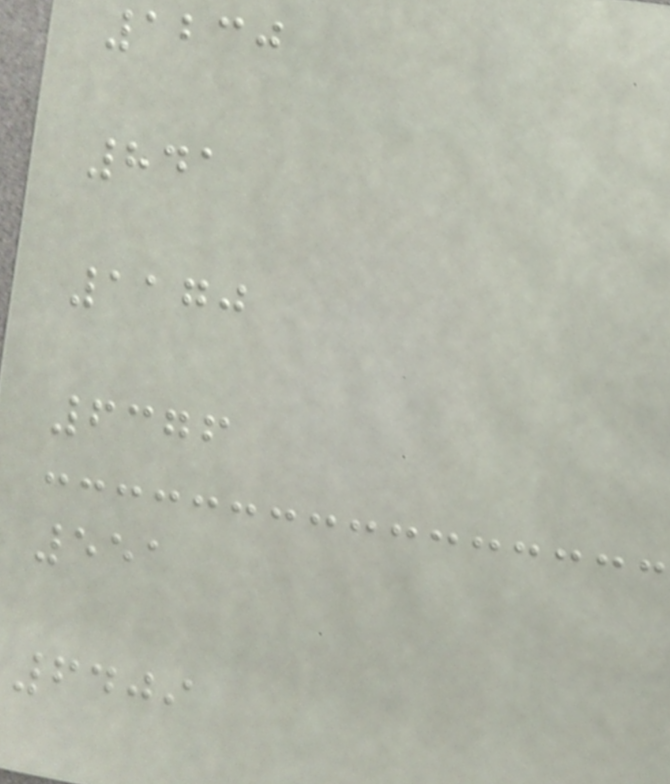1230
841
1170
6376
551
6409
